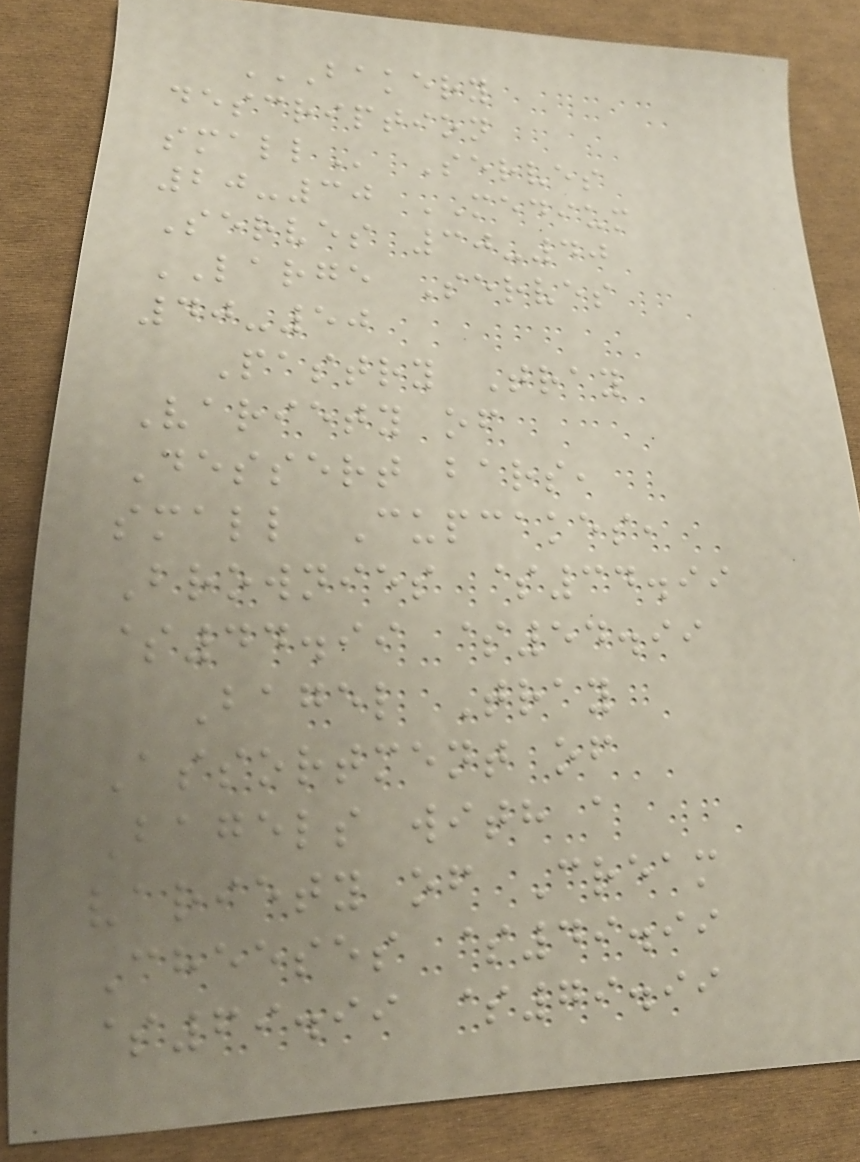BAKERY
DESCRIPTION
SMALL Serves
20-30 MEDIUM
Serves 30-40
LARGE Serves
40-50
Pastry Tray
Variety of
Dessert bars,
small Cupcakes,
Brownies $34.99
$44.99 $54.99
Bagel Tray
Assortment of
Bagels with a
variety of Cream
Cheeses $49.99
$69.99 $79.99
